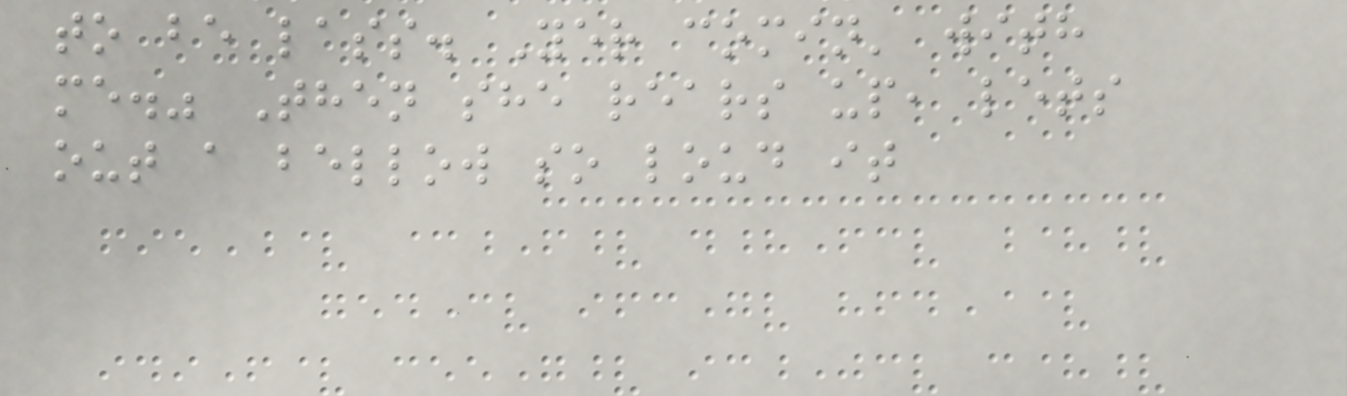to be lass. Yer comin' with
me." Then she rears up, lets
out a bellow so loud it
